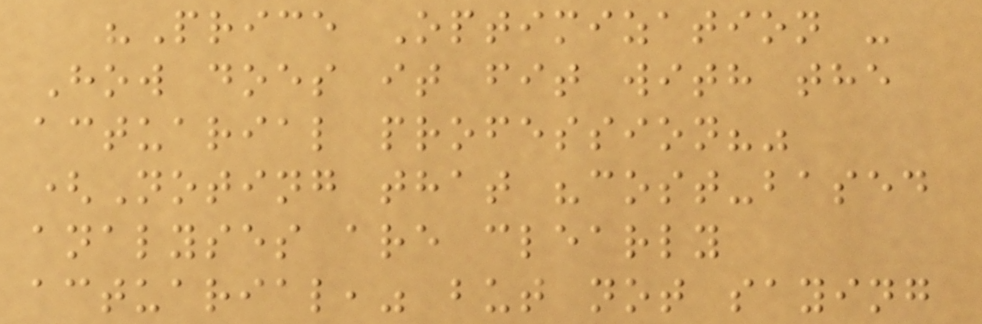"Price Optimization -
How does it fit with the
actuarial profession?"
(Noting that "cost-based
analyses are clearly
actuarial," but not saying
